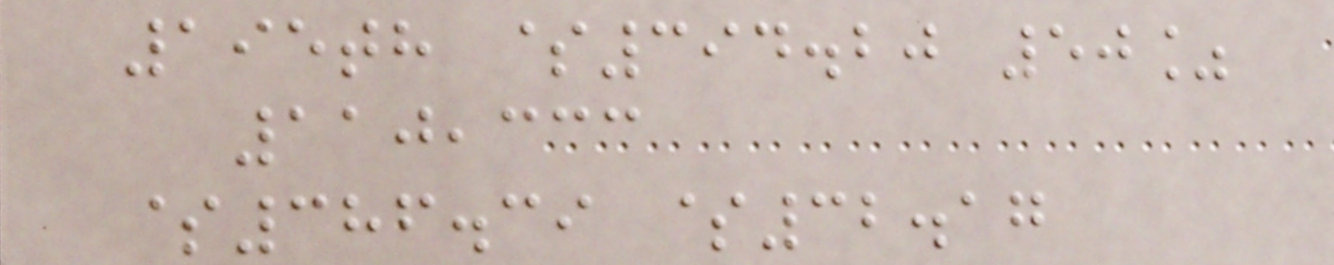195th $394.20 50%
110,333
$386.39 $32.17
